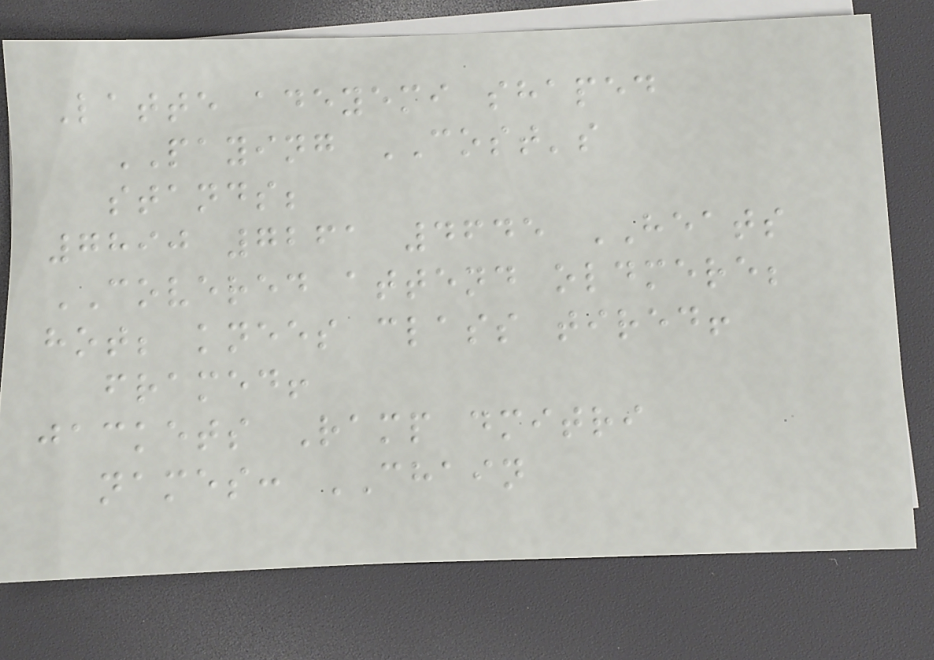Latte adeyemi shaped
PAYING COST's
stands;
7890 7261 4645 HEATS
COVERED attend oldmere;
hot; knees class tired!
framed!
jackets Ramp dmitri
names: CHAIN
